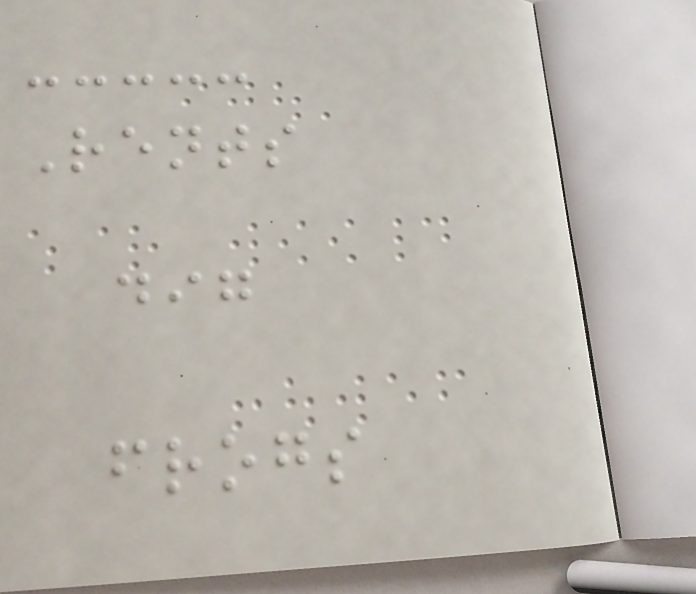Rents
dig
frogs
